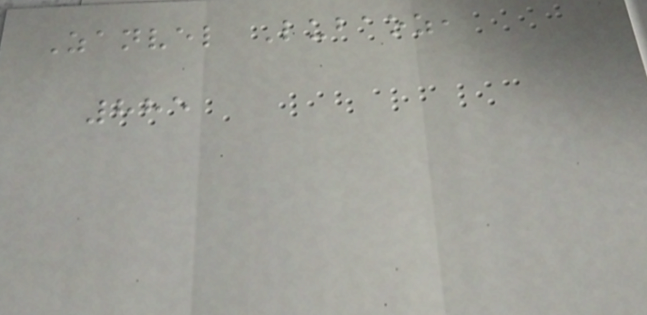Zanvel Lubaoz,
885
